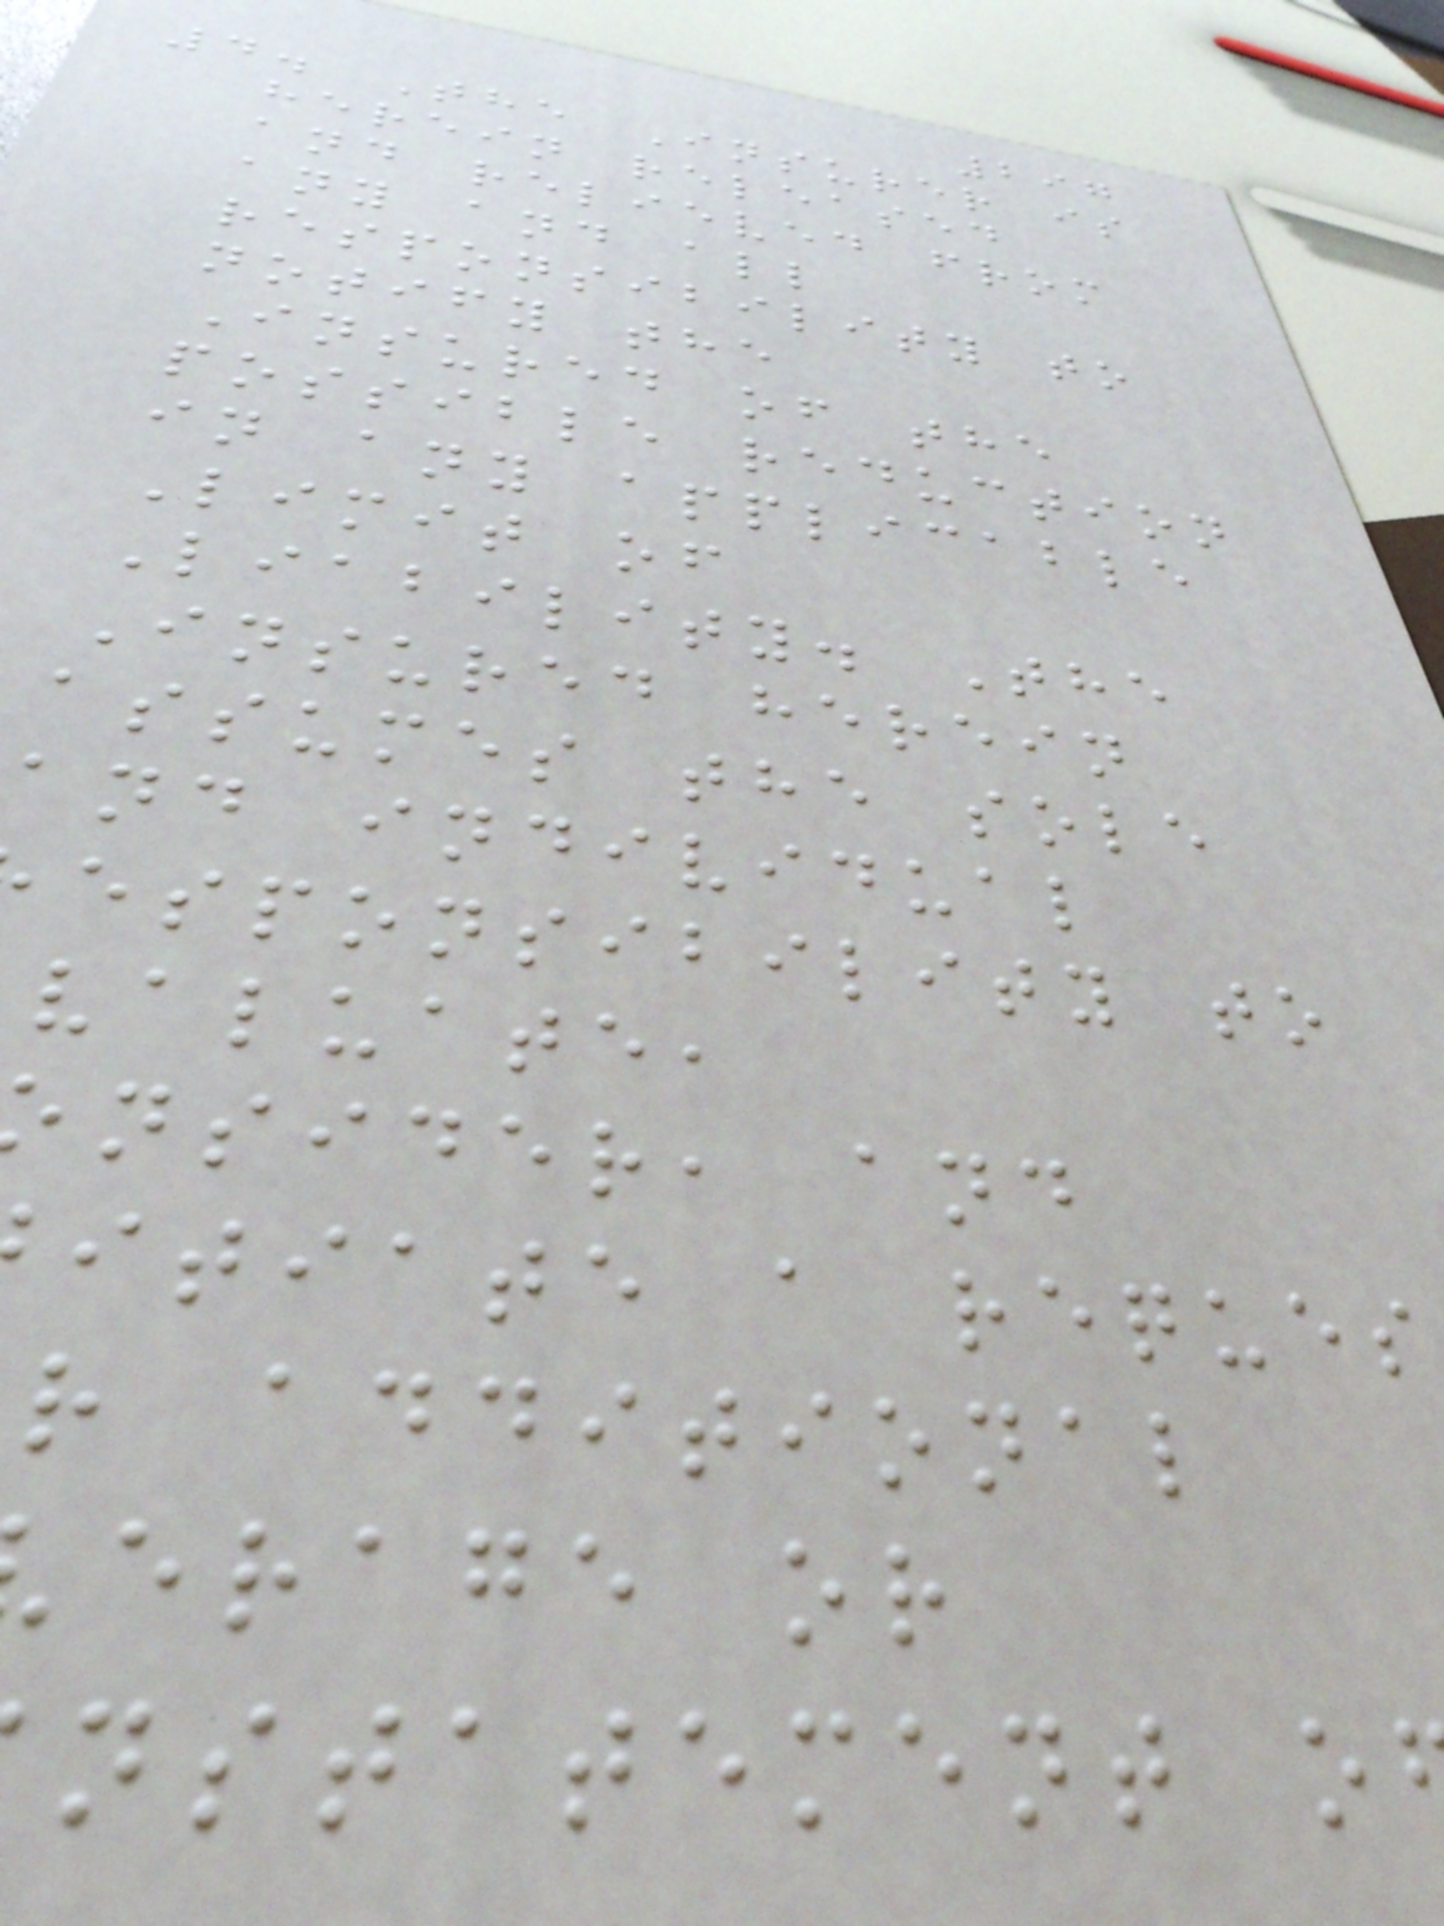297
4. The Insurer is
herein released
and relieved from
any and all
responsibility to
notify the
Insured of the
possible reduction
in any applicable
Limit of
Liability. The
Insured herein
assumes the sole
and individual
esponsibility to
valuate,
nsider, and
itiate a reques
r additional
erage or
nstatement o
